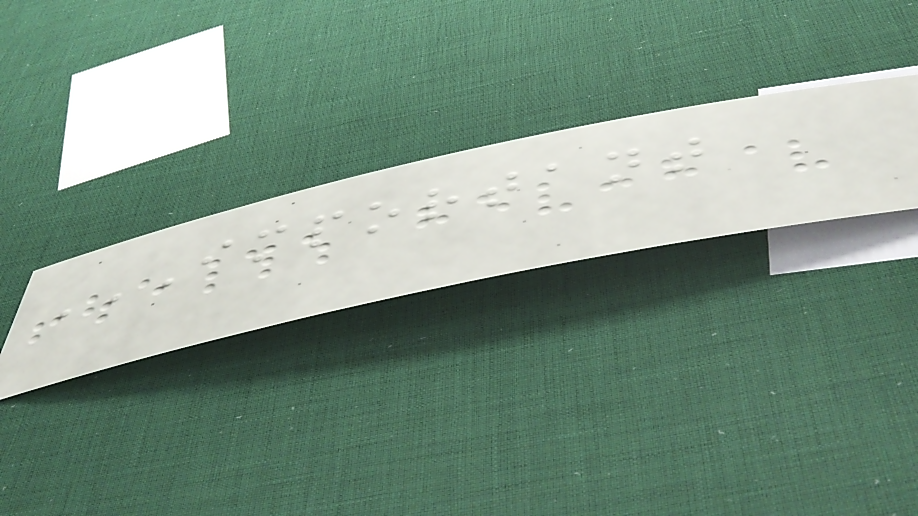IMPORTANT
